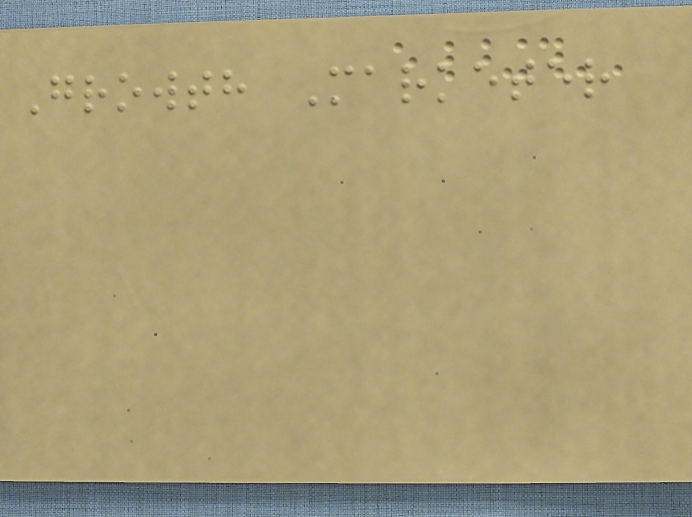Growth Marketer
